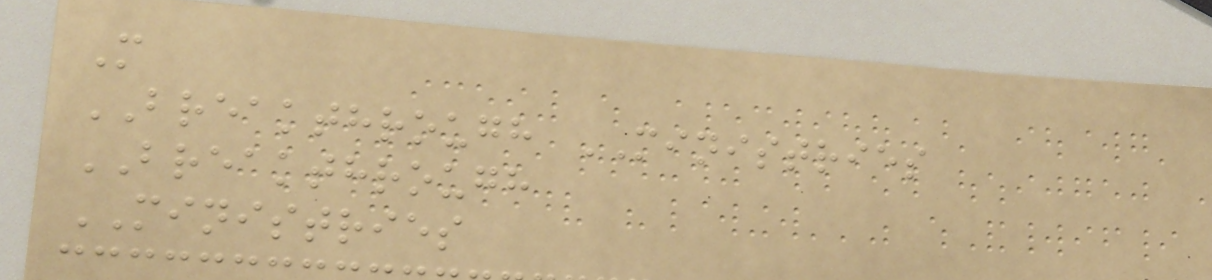M
BREAKTHROUGH MINISTRIES
BREAKTHROUGH
MINISTRIES
